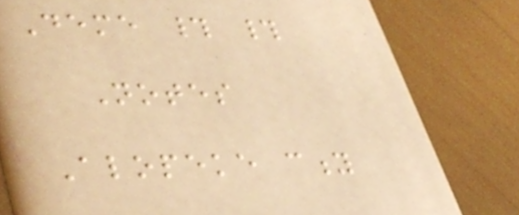Deme # #
Notes
Alopeke city
